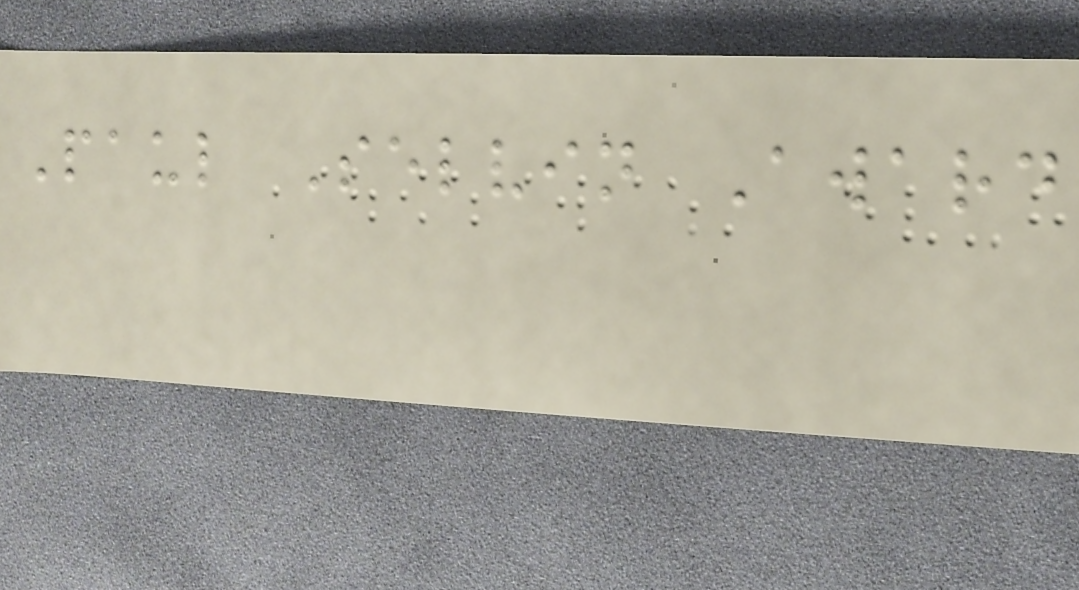Paul Selvin Award
